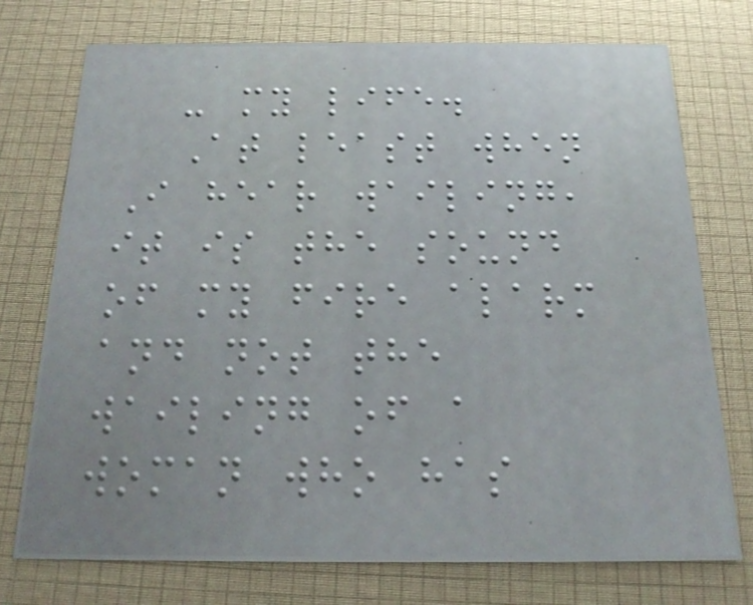- my life.
At least when
I hear wailing,
it is the sound
of my fire alarm
and not the
wailing of a
woman who has
